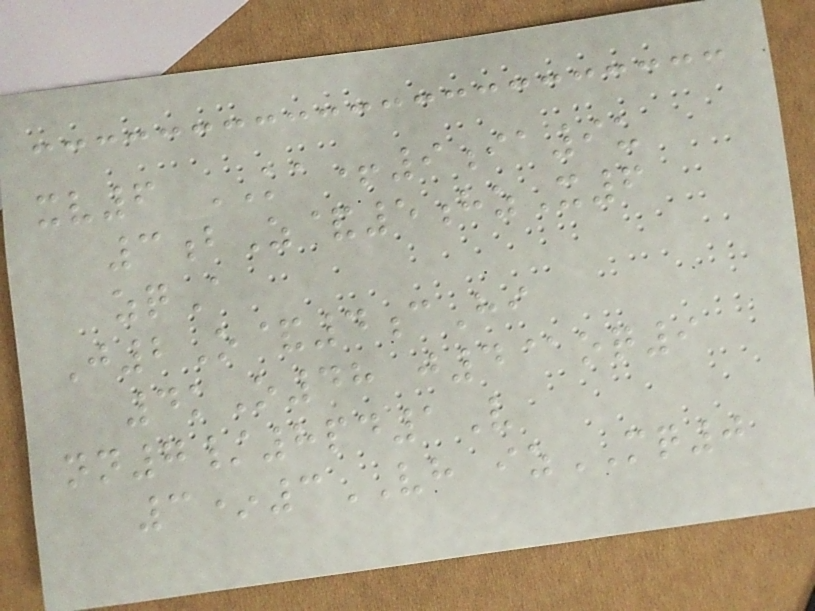xv6 KA+9ia9u
3bZ&5hzX6
zqA
J2O&4cHi
4kO48 j4@oq9
nn7/8pd1V
3*3VH izMQ0
